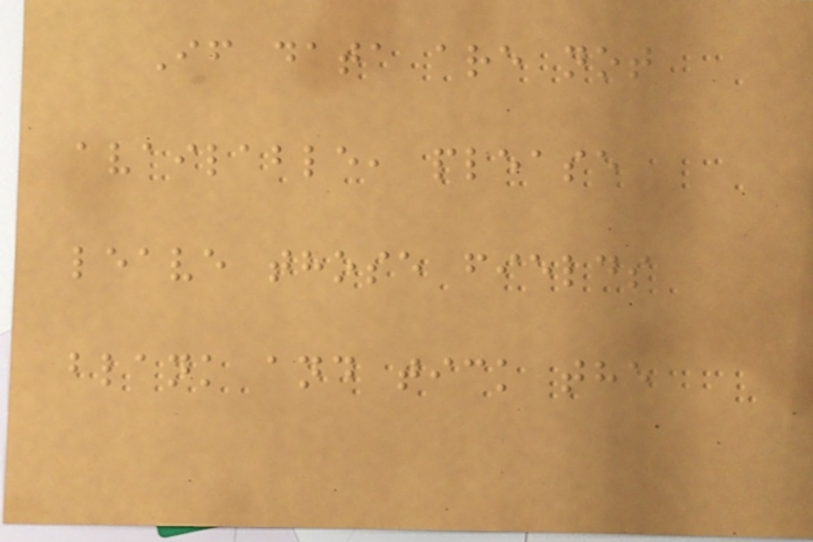If data are not
available, please
leave those fields
blank and tick the
